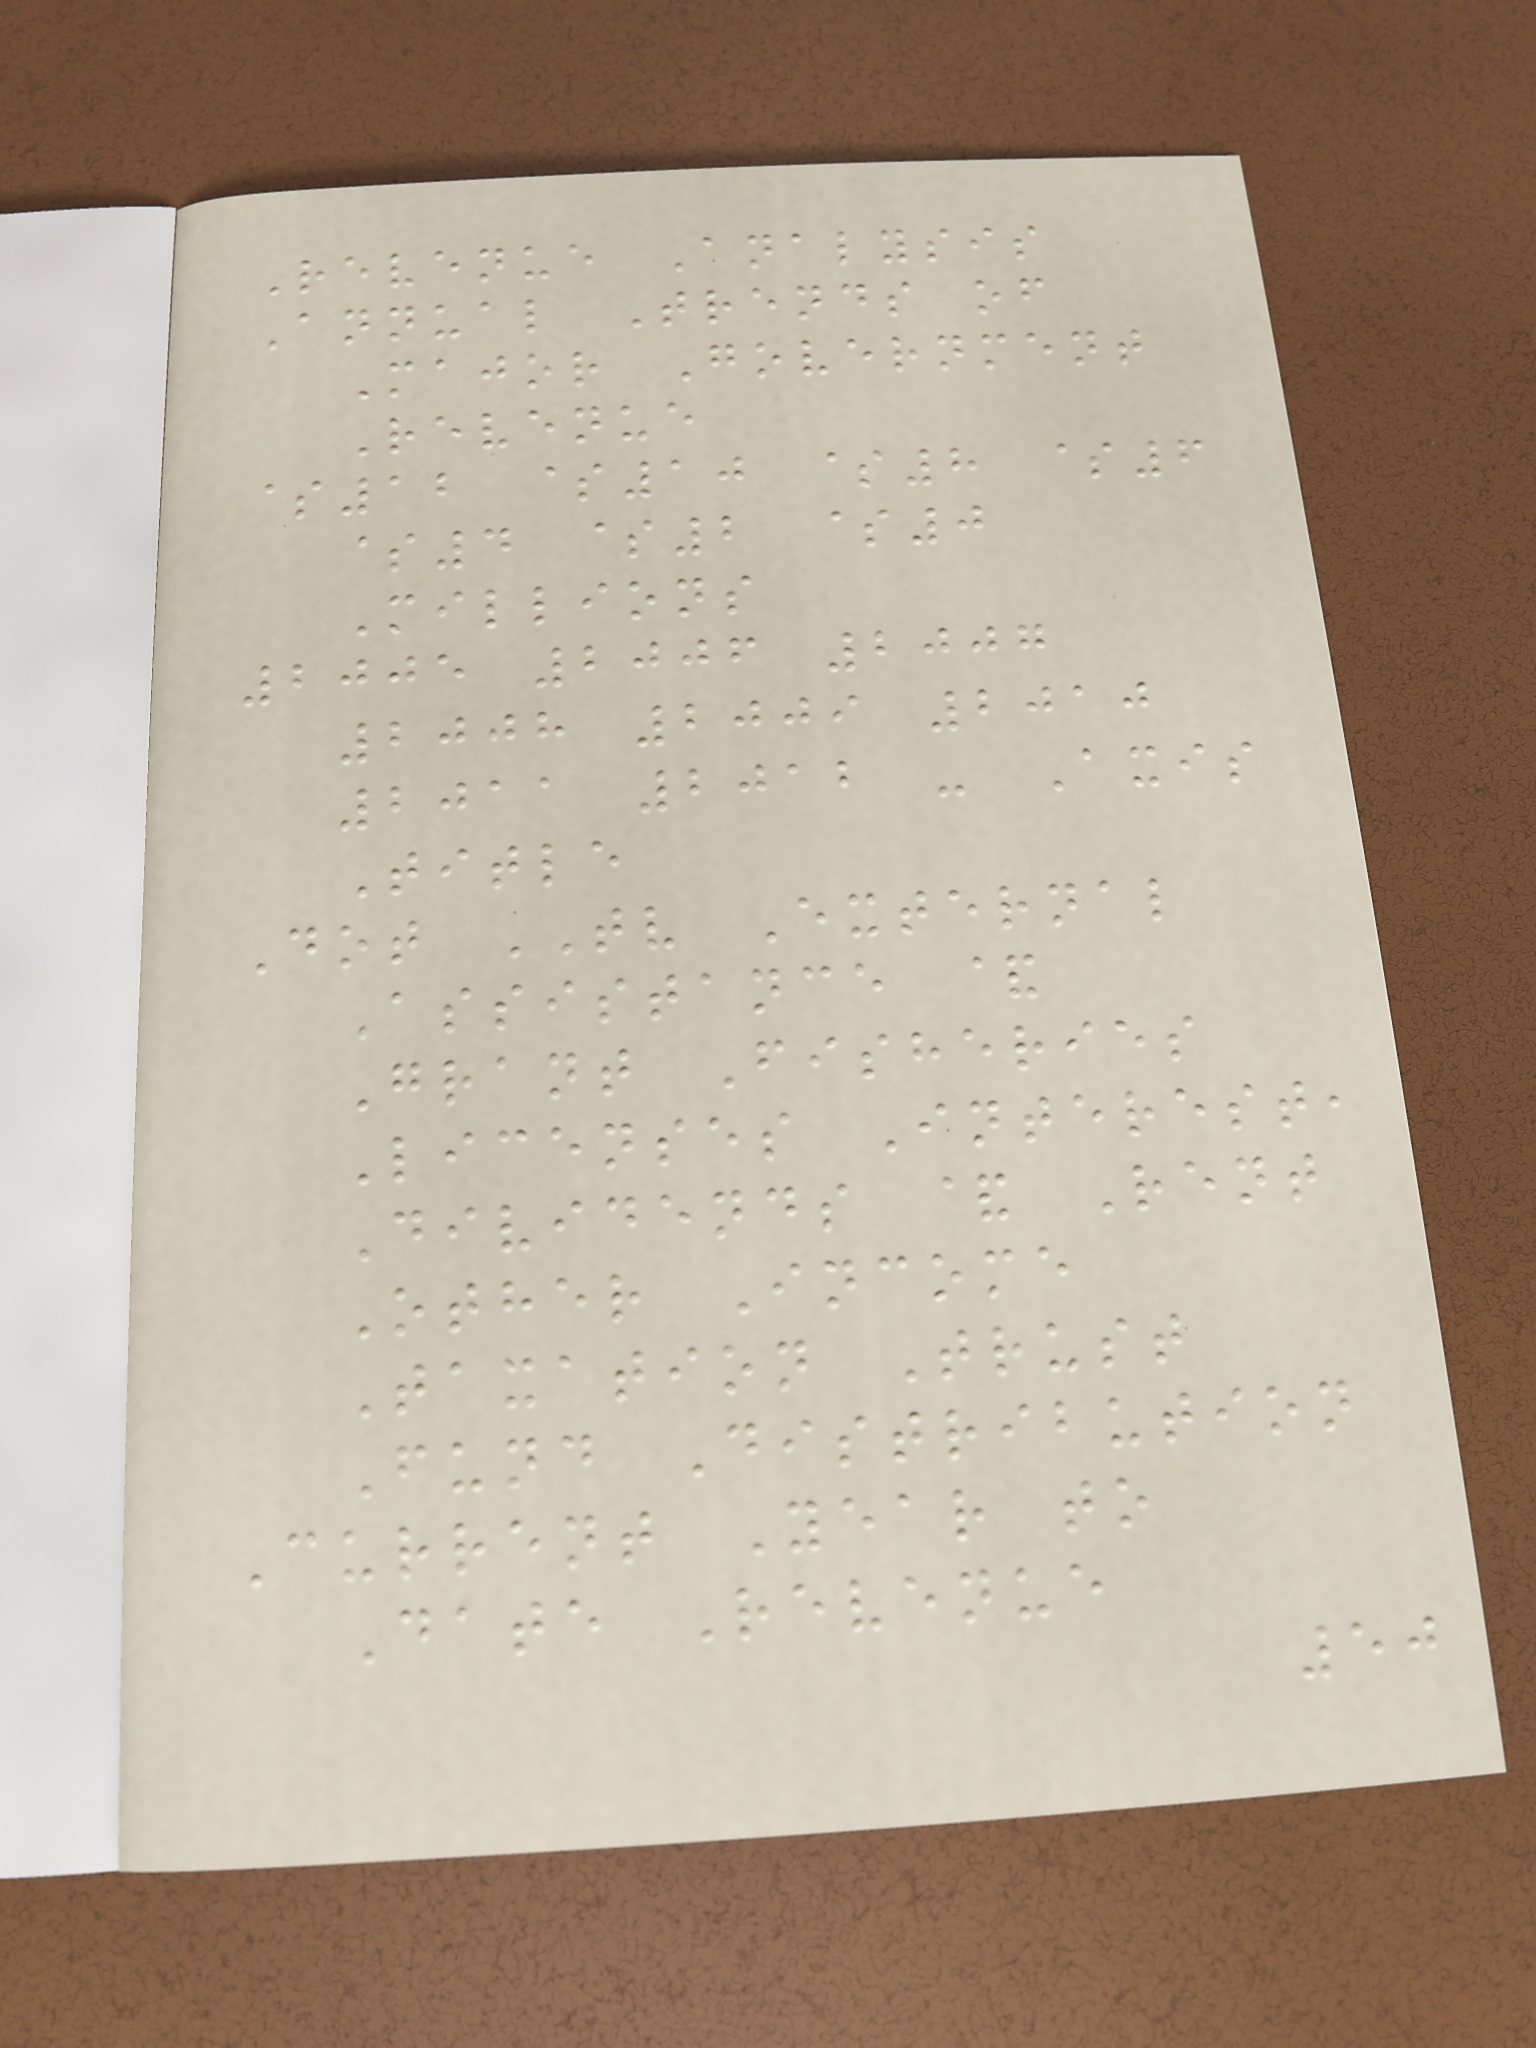Revenue Analysis
Annual Trends of
Major Government
Revenue
$12 $10 $8 $6
$4 $2 $0
Millions
2005 2006 2007
2008 2009 2010
2011 2012 - Axis
Title
Dot TV External
Assistance &
Grant Fisheries
Licenses Interest,
Dividends & Rent
Other Income
Taxation Trust
Fund Distribution
Current Year to
Date Revenue
50
